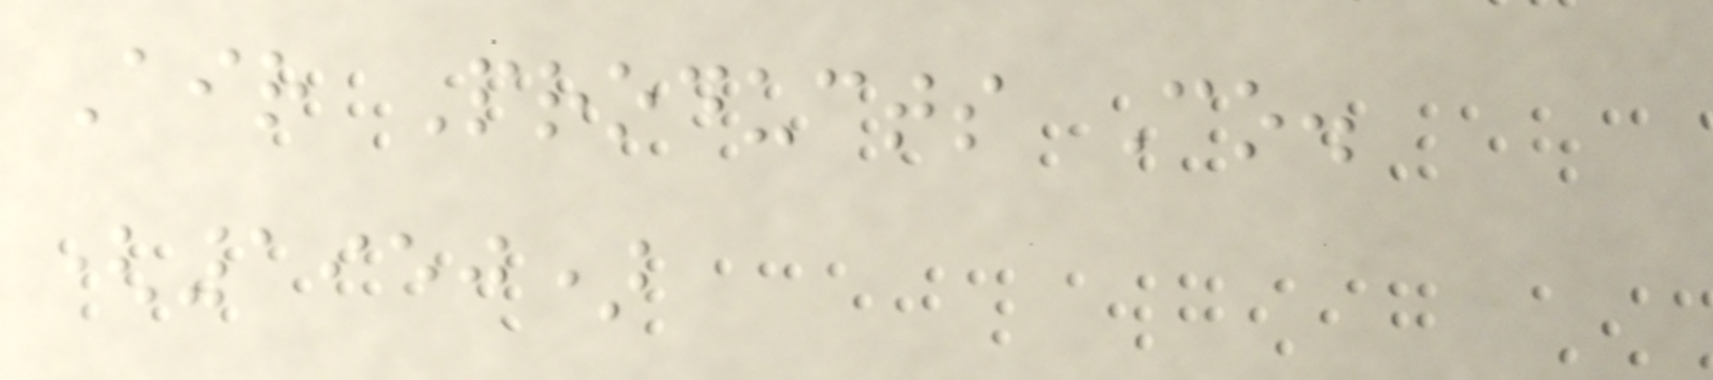Air Products Co.
(1950)
